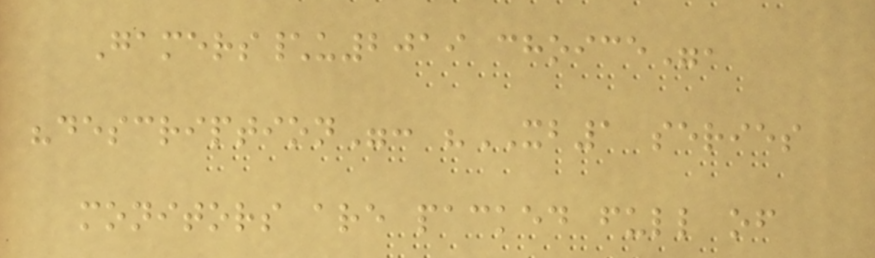Gamers\u2019 choice",
"description": "XB1 series
monitors are packed full of
